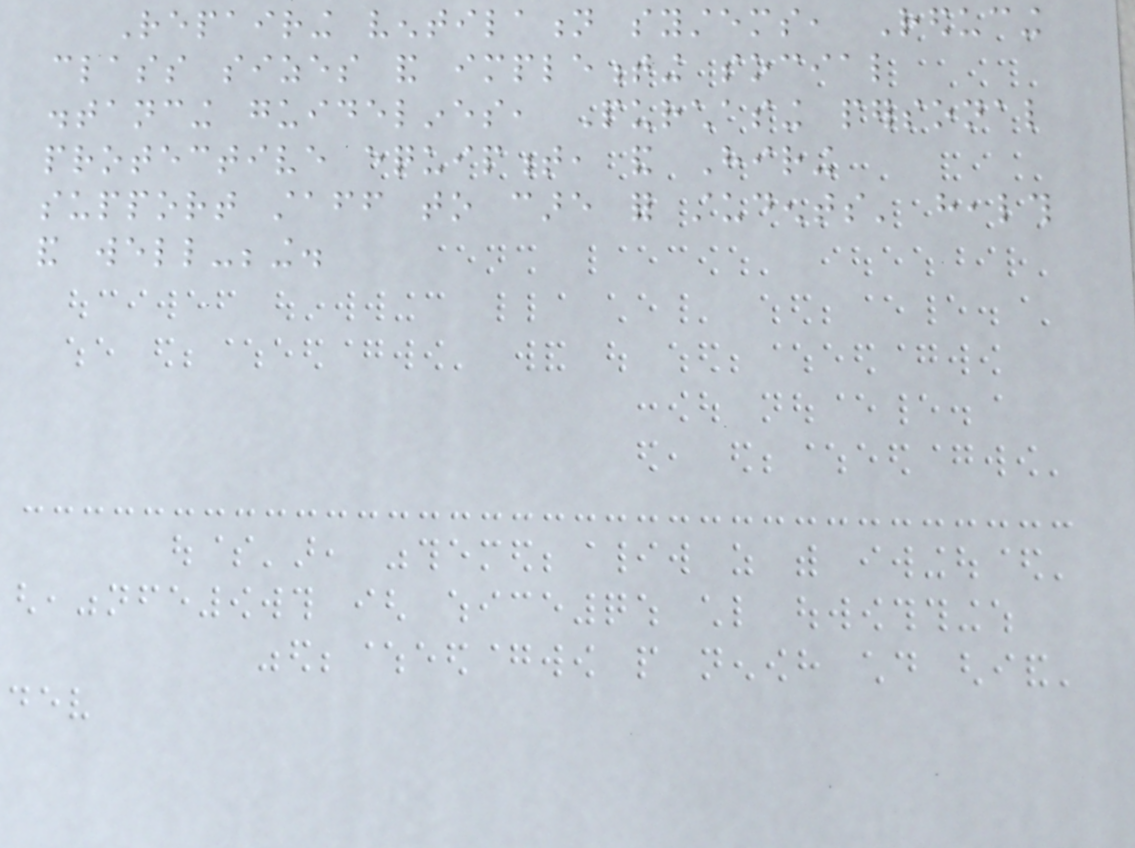Repairing ventilation systems, Reducing
class sizes and implementing social
distancing guidelines, Purchasing personal
protective equipment, and Hiring
support staff to care for students' health
and well-being.
